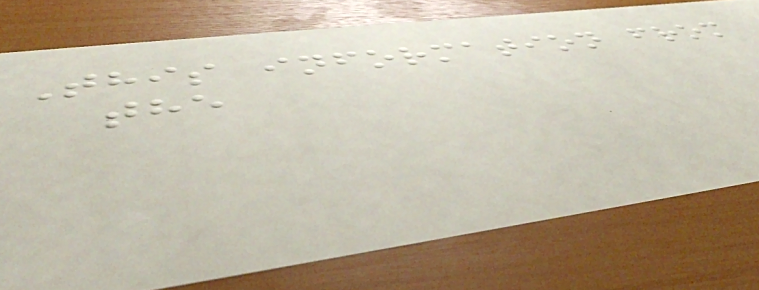This information from
the
